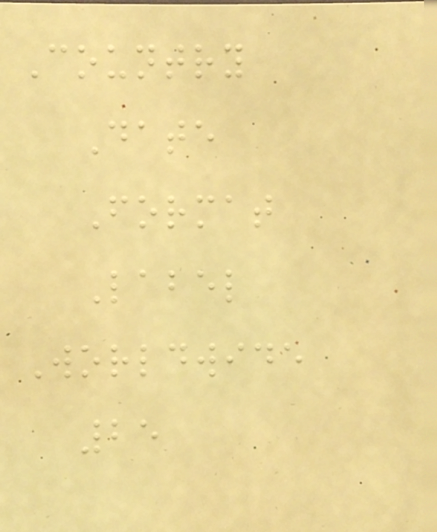Country
Date
Format
Label
Worldwide
25
